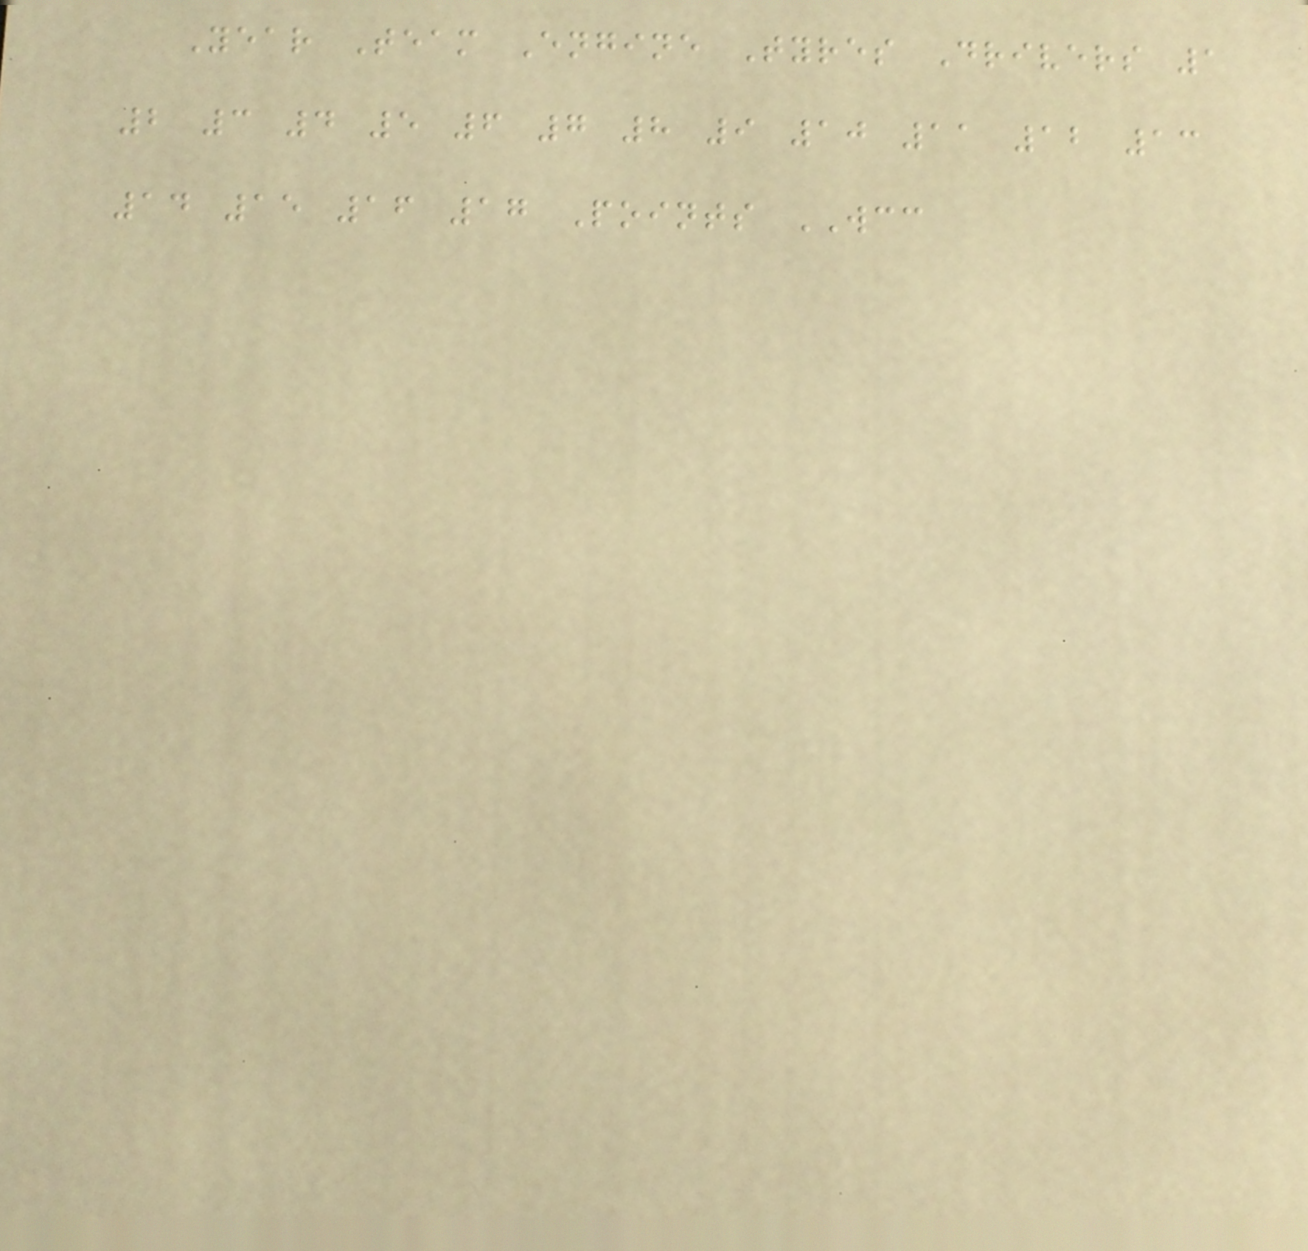Year Team Engine Tyres Drivers 1
2 3 4 5 6 7 8 9 10 11 12 13
14 15 16 17 Points WCC
